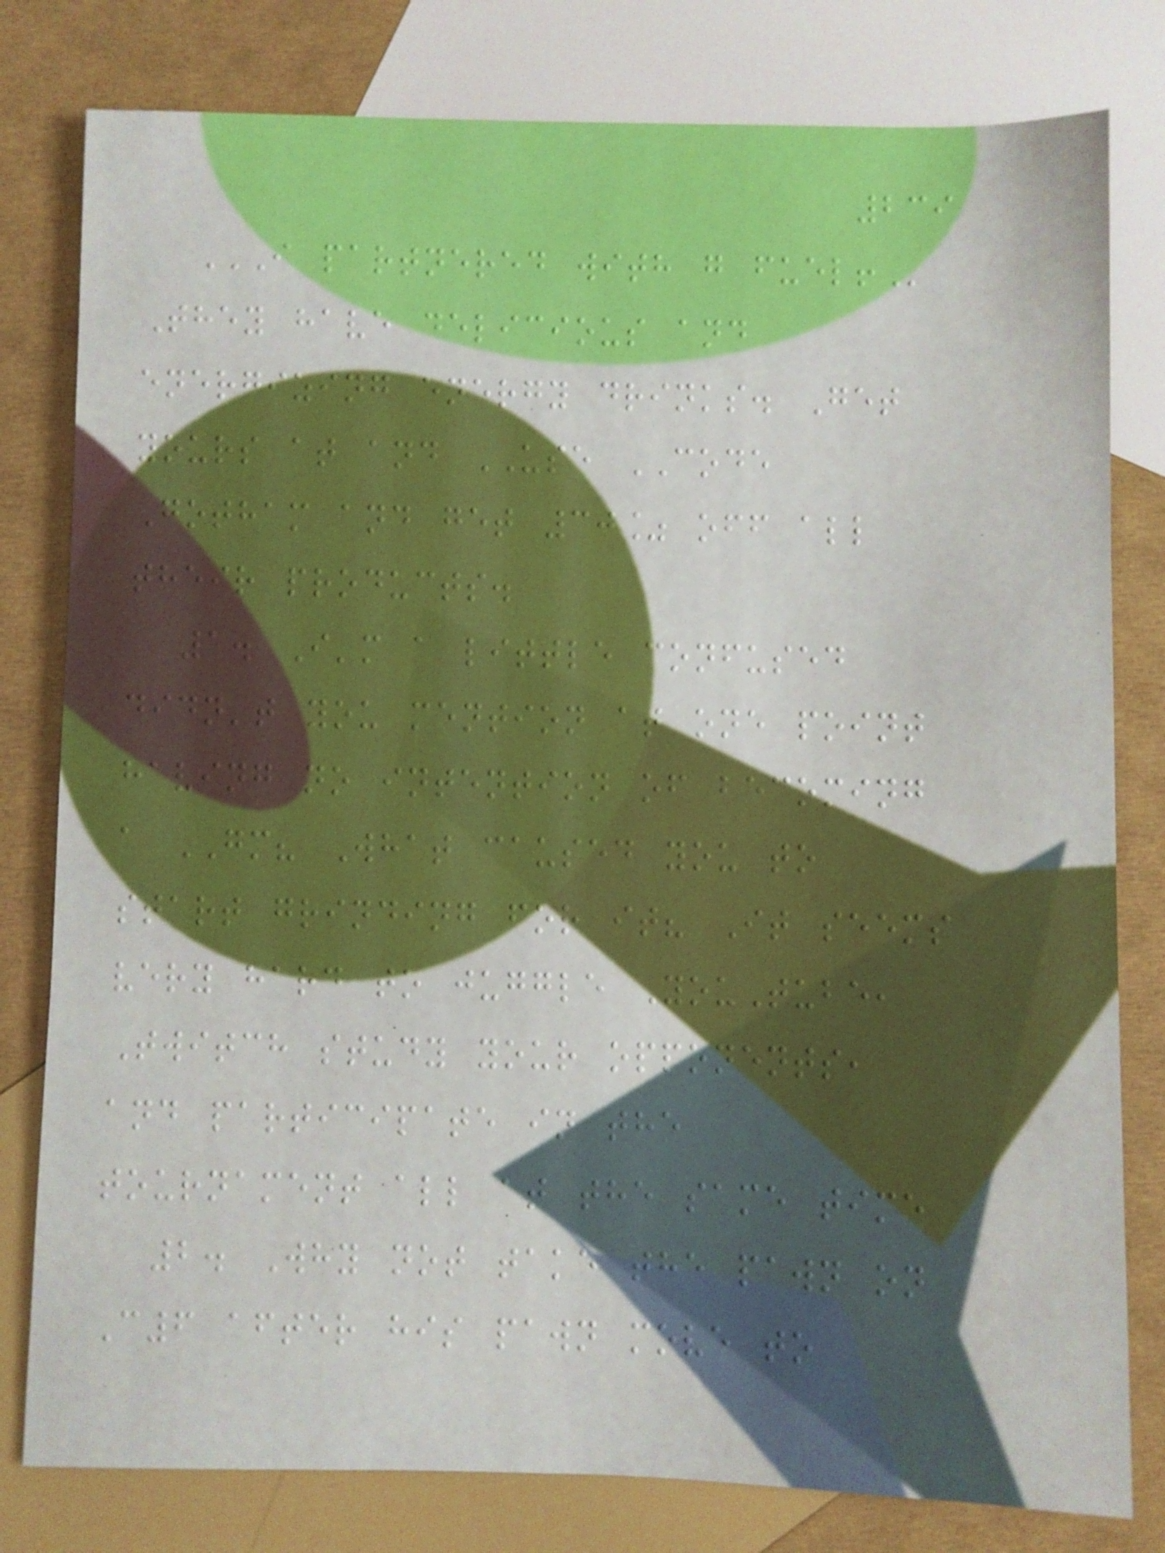239
I PARTNERED WITH G FUEL!
They have delicious and
energizing energy drinks. Get
yours at and USE CODE
Gotham and get 30% off all
their products.
1. I'm a little confused
didn't you mention at one point
having no intention of becoming
a GM? What caused you to
start grinding for it? It seems
very hard to juggle YouTube,
Twitch study your opponents,
and participate in the
tournament all at the same time
2. Why not take the pawn on
C6 after his pawn move to
